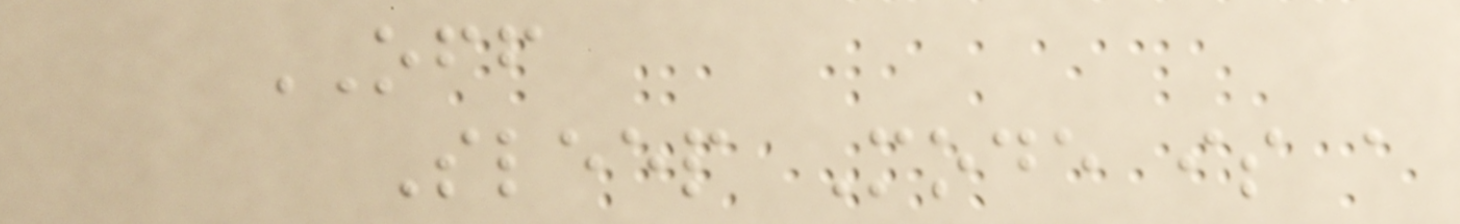OFF
Sleep Mode is a
